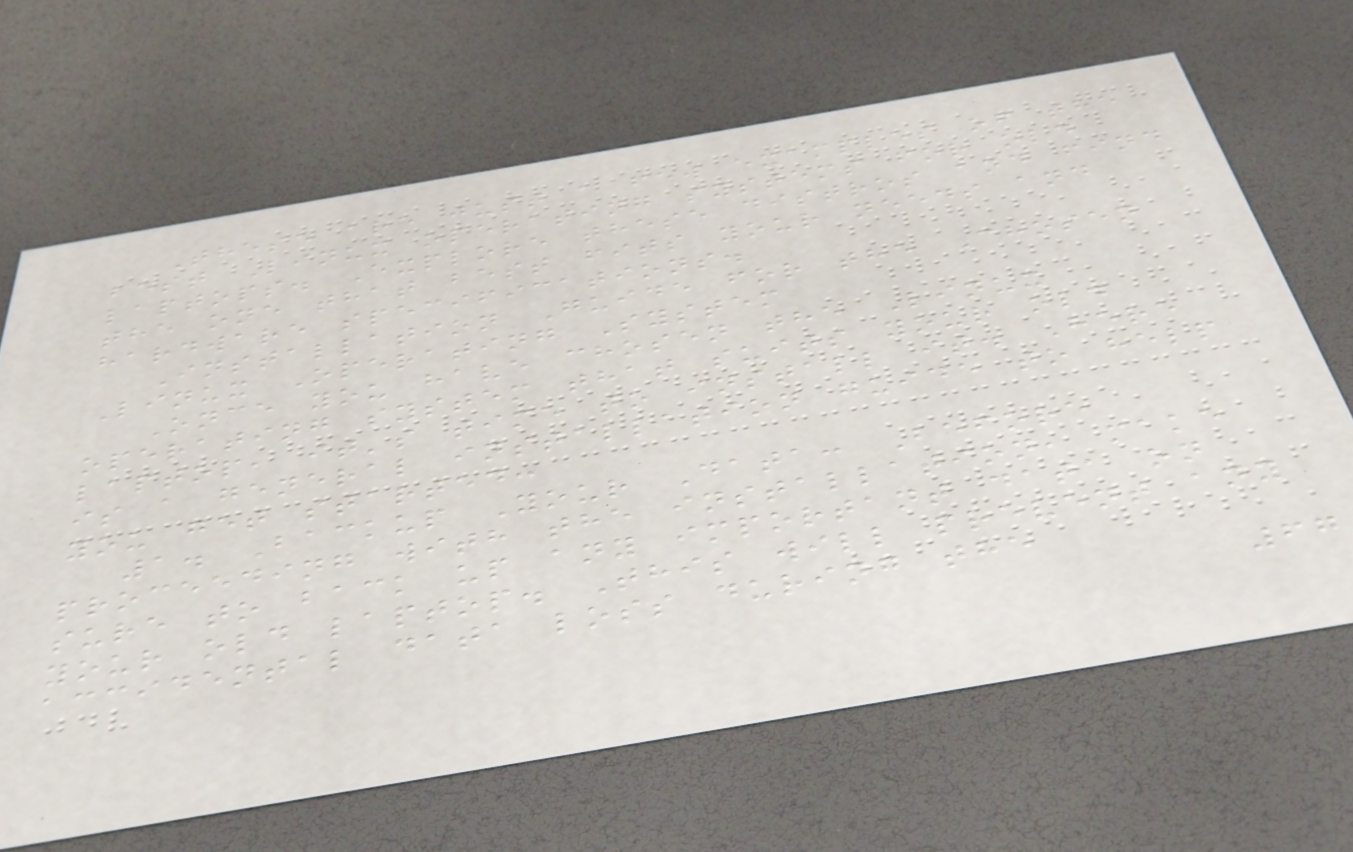These are just a few examples of the
best Linux operating systems for old
laptops. Explore these distros and find
the one that best fits your needs and
hardware specifications.
Installation Guide for the Chosen
Linux Operating System
Once you have chosen the Linux
operating system that suits your old
laptop, it's time to install it. Here
is a general installation guide to help
you get started:
1. Backup Your Data: Before
proceeding with the installation, make
sure to back up any important data on
your old laptop. This will prevent any
accidental data loss during the
67
